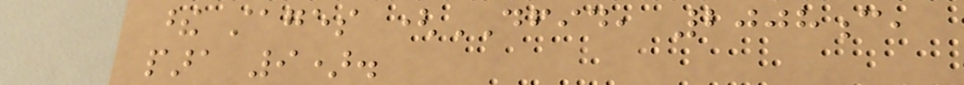these stages (DFID, 2008c,
para 9).
